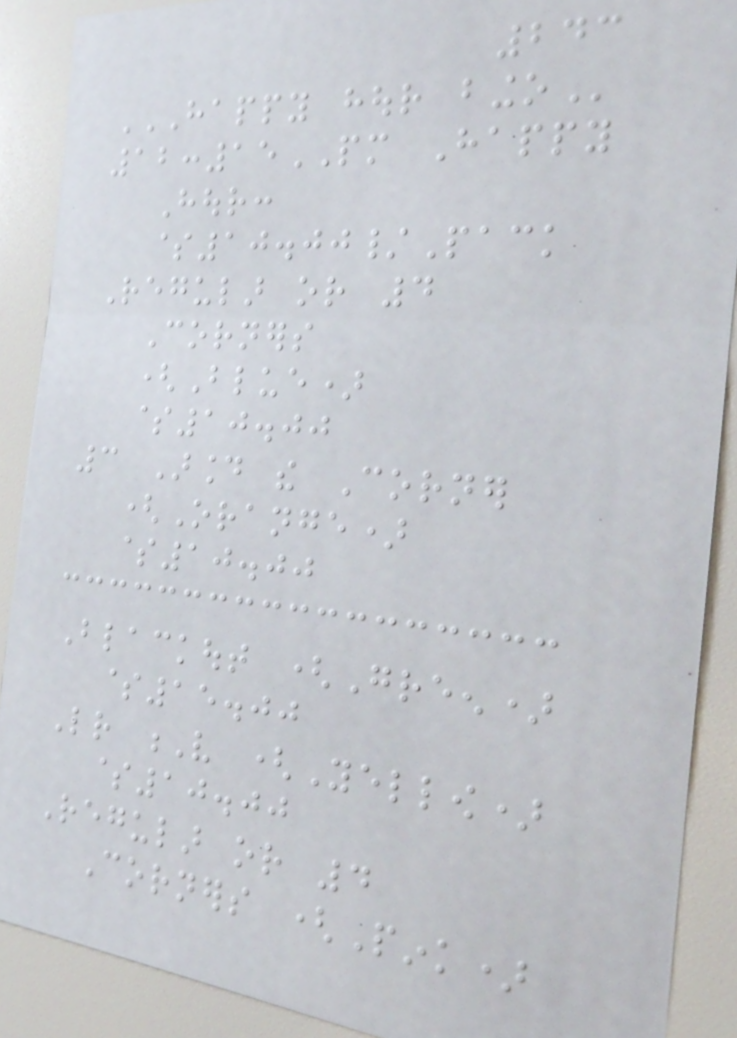243
HAPPY HOUR BINGO
12:15PM Happy
Hour:
$10.00/Pack
Regular or 4
Corners
(Blue)
$10.00
3 Around the Corner
(Orange)
$10.00
Blackout (Green)
$15.00
Letter V (Yellow)
$10.00
Regular or 4
Corners (Pink)
